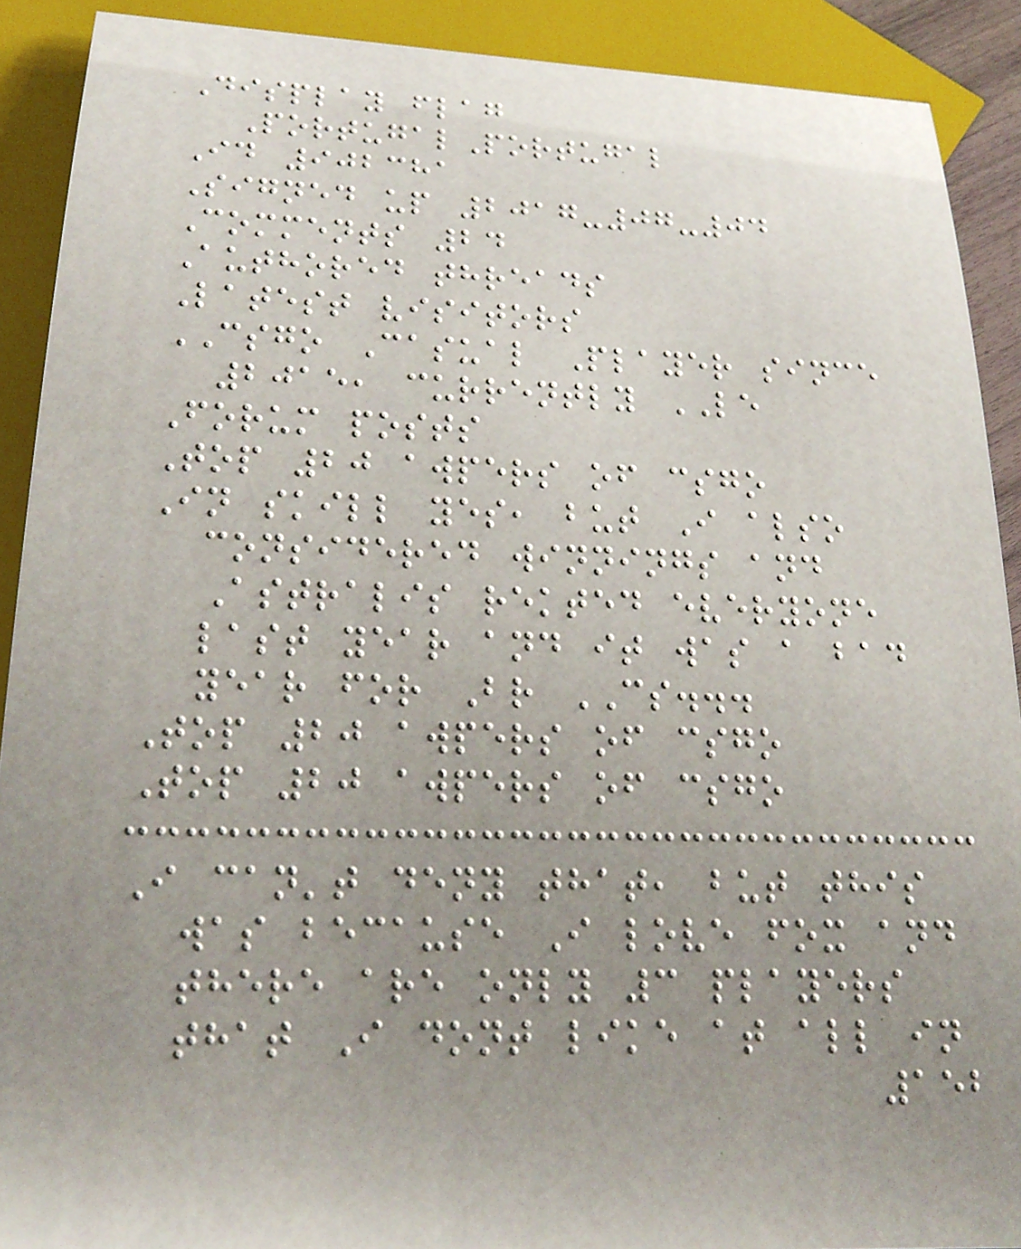Display flag
PortugalPortugal
Id 902381
Signed up 2017-07-04
Comments 24
Authored threads
Latest visitors
CSGO Casual Player since
2015, currently LE
Forum posts
Top 20 awpers of csgo
In skill yes, but I also
considered winnings and
Astralis rekted everyone
last year and it was a bad
year for Br CS...
Top 20 awpers of csgo
Top 20 awpers of csgo
I can't deny that, but this
was because I love fox and
there are only 3 players
that I dont like at all in
152
